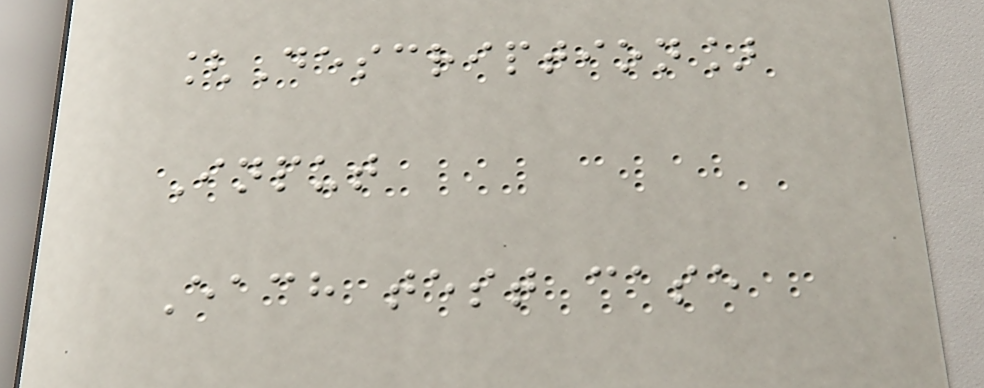[Description]
Input
Each test case
